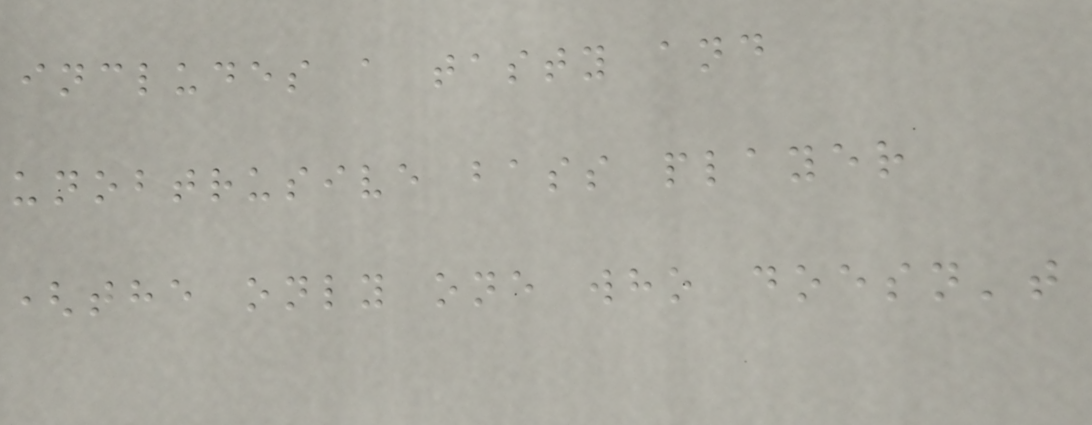includes a tasty and
unobtrusive bass player
(the only one who doesn't
